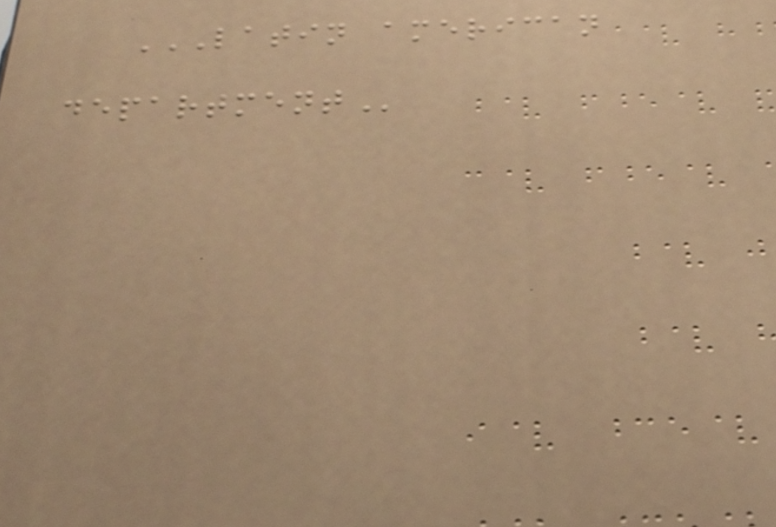LATIN AMERICAN
DEPARTMENT
